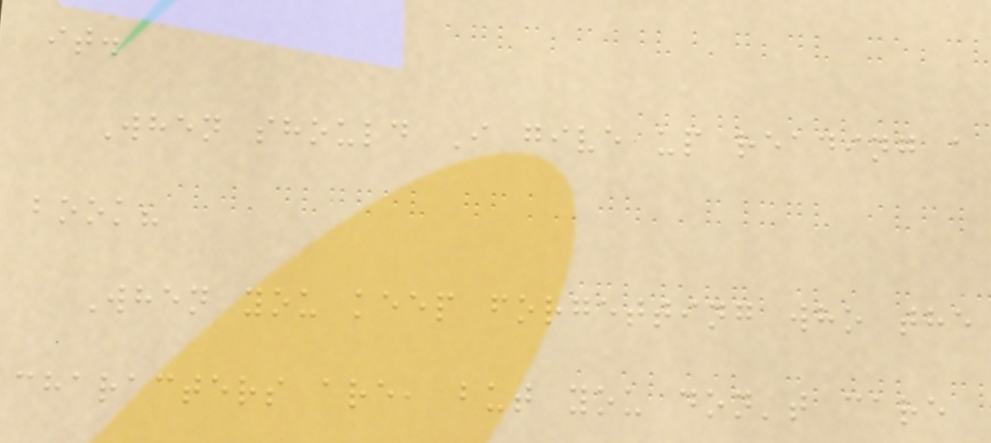it.
When should I give up reading a
book?
When you keep forgetting who the
characters are, but you don't care
